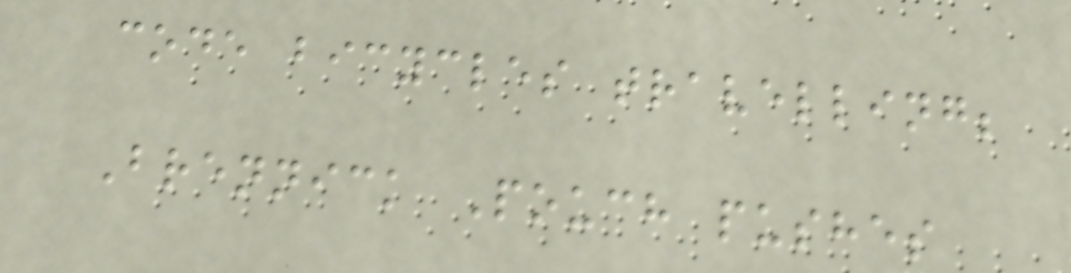code bicycles travelling;
Brennick Pouch pushes
